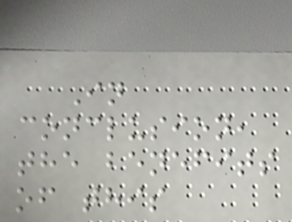In
conclusion,
the benefits
of this
